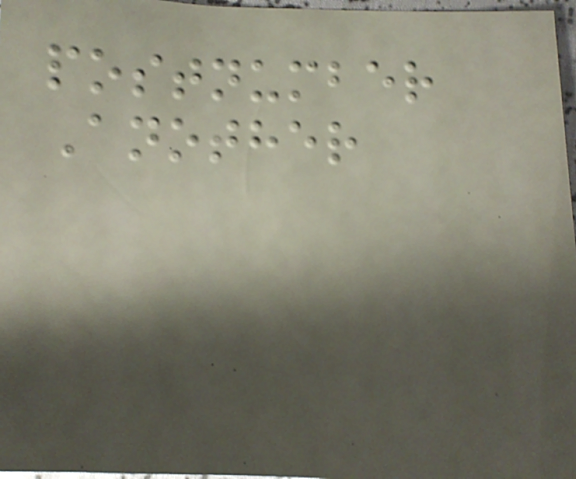postnumber
Another
